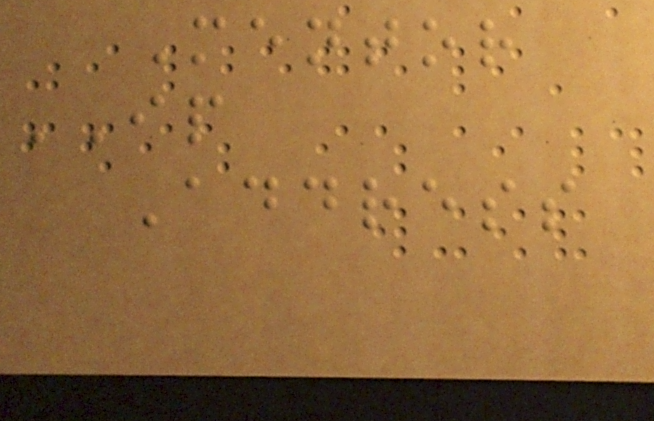Mentor
IP
Address
